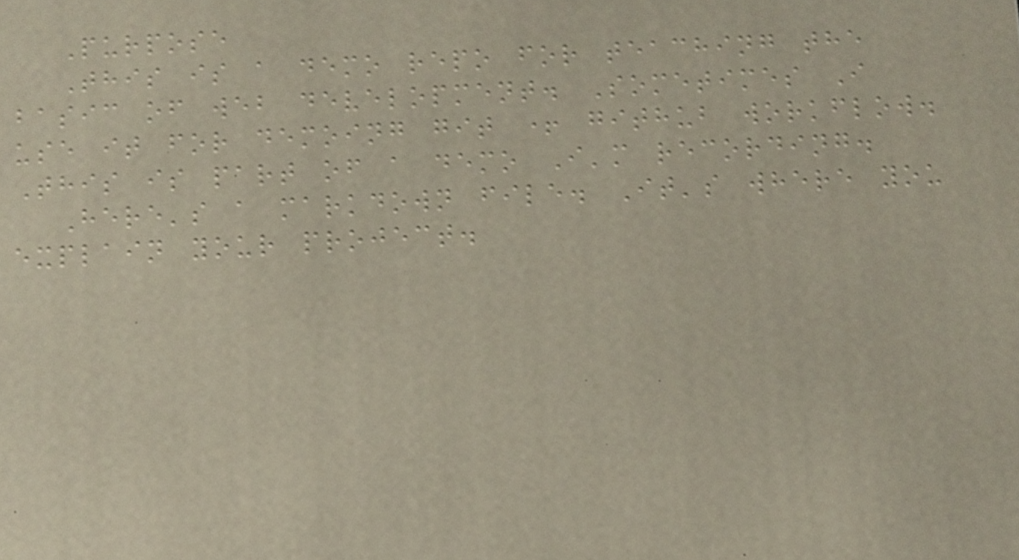Purpose
This is a demo repo for teaching the
basic of web development. Sometimes I
use it for demoing git + github workflow.
This is part of a demo I'm recording.
Here's a markdown file. It's where you
explain your project.
